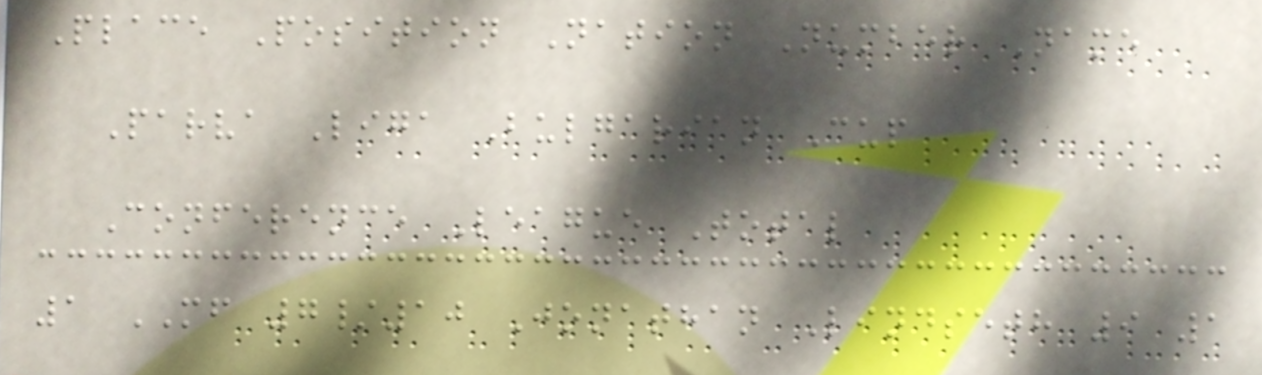Place Position Nation Number Name
Parva Liga Bulgarian Cup
Conference League Total
1 MF 7/10 Jonathan Lindseth 9 1
